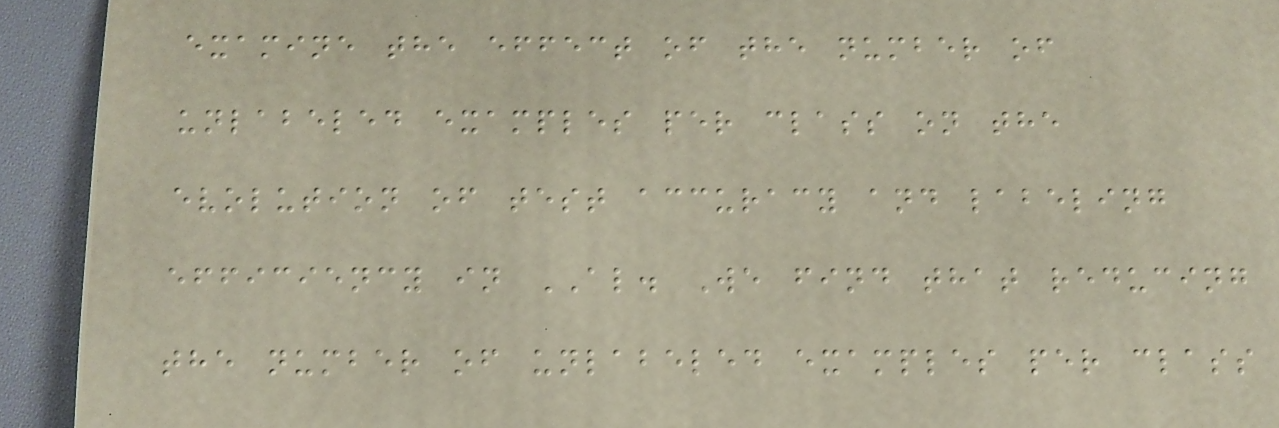examine the effect of the number of
unlabeled examples per class on the
evolution of test accuracy and labeling
efficiency in AL. We find that reducing
the number of unlabeled examples per class
